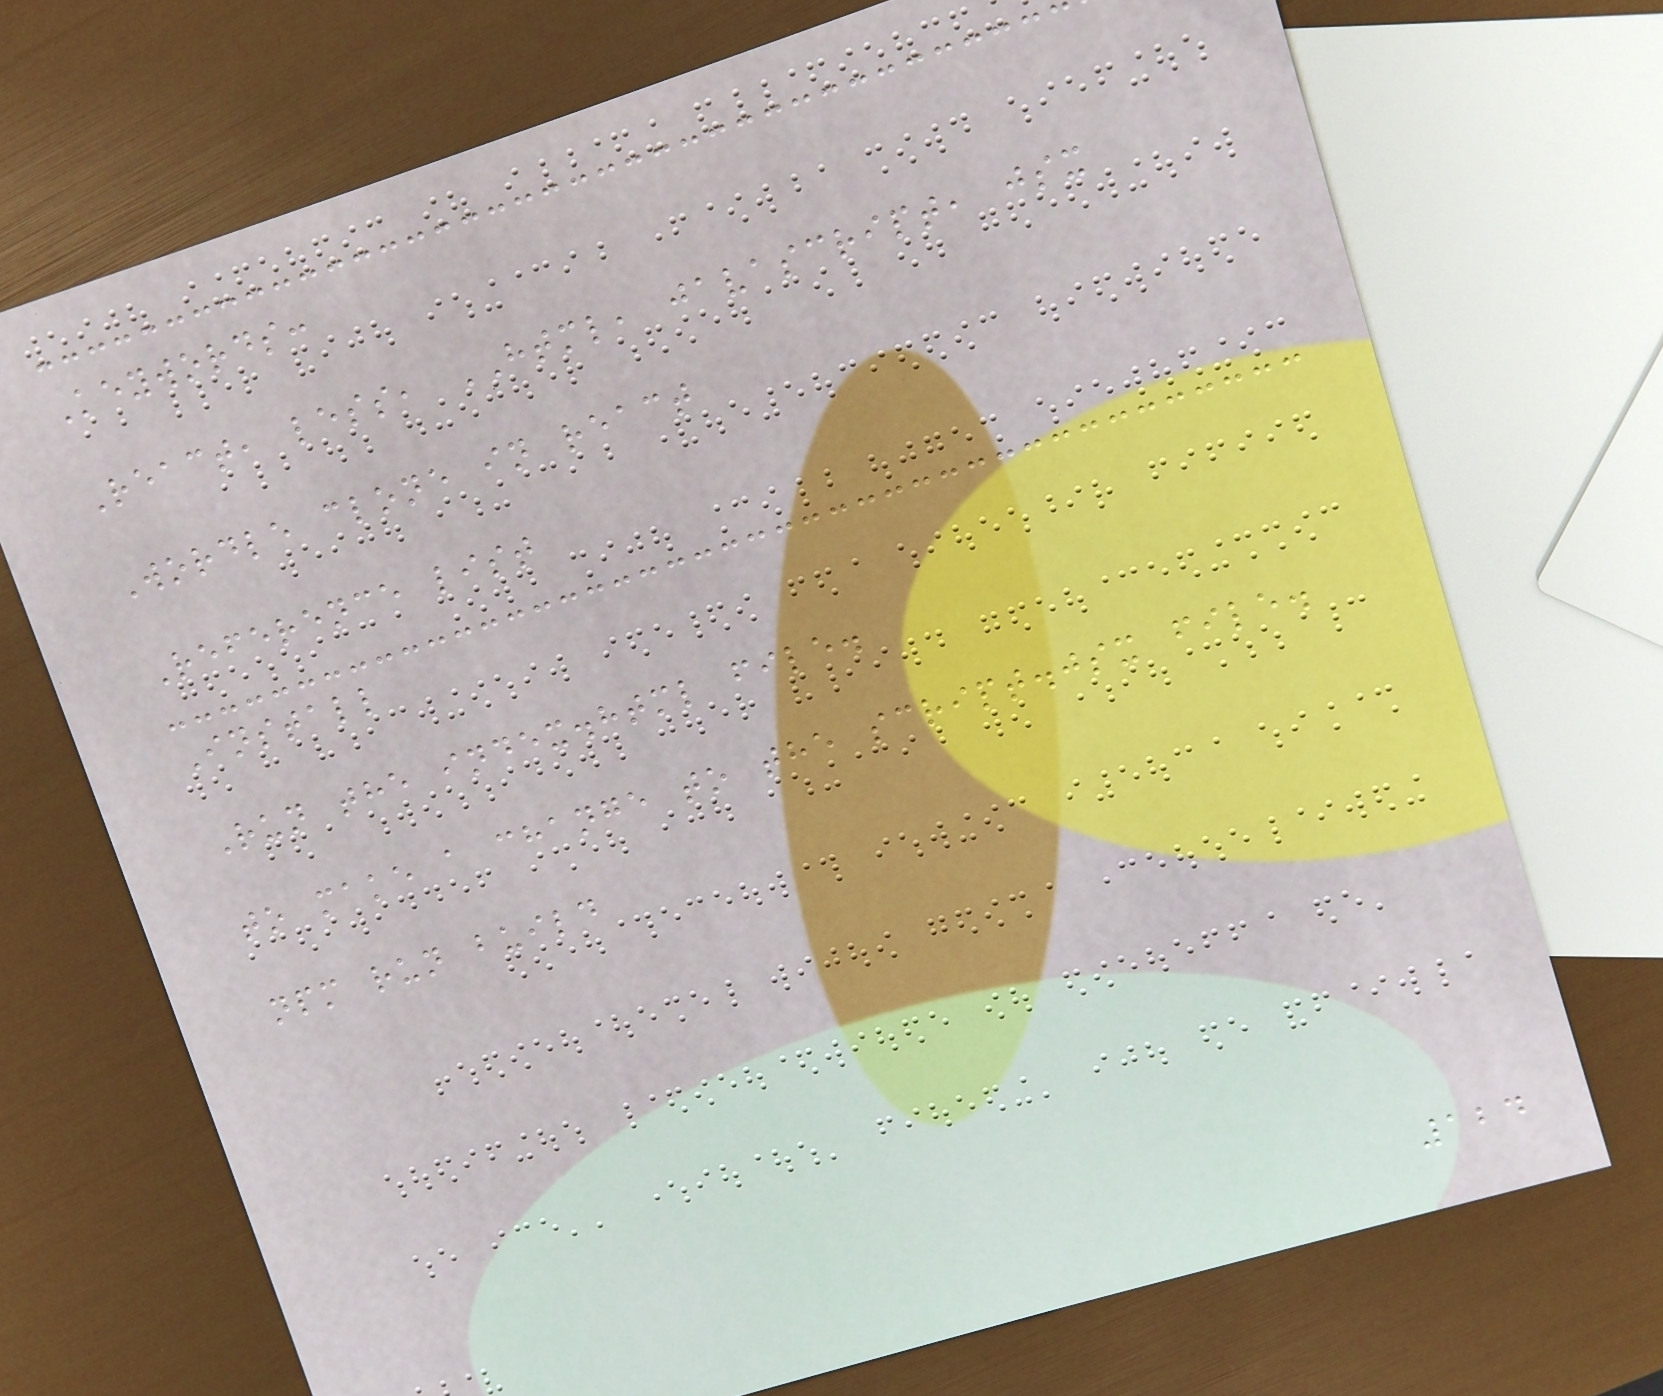Keywords:
React, less, HTML, javascript, jsx
Wordle clone in react
Reference list
Install
Run the index.html file.
to make a change to the script.jsx file.
npm run build
124
